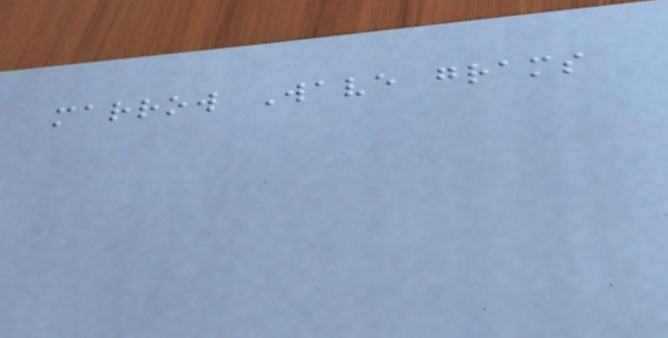marrow Wave grams
